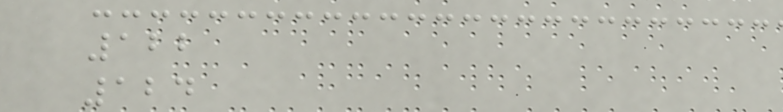122
124
